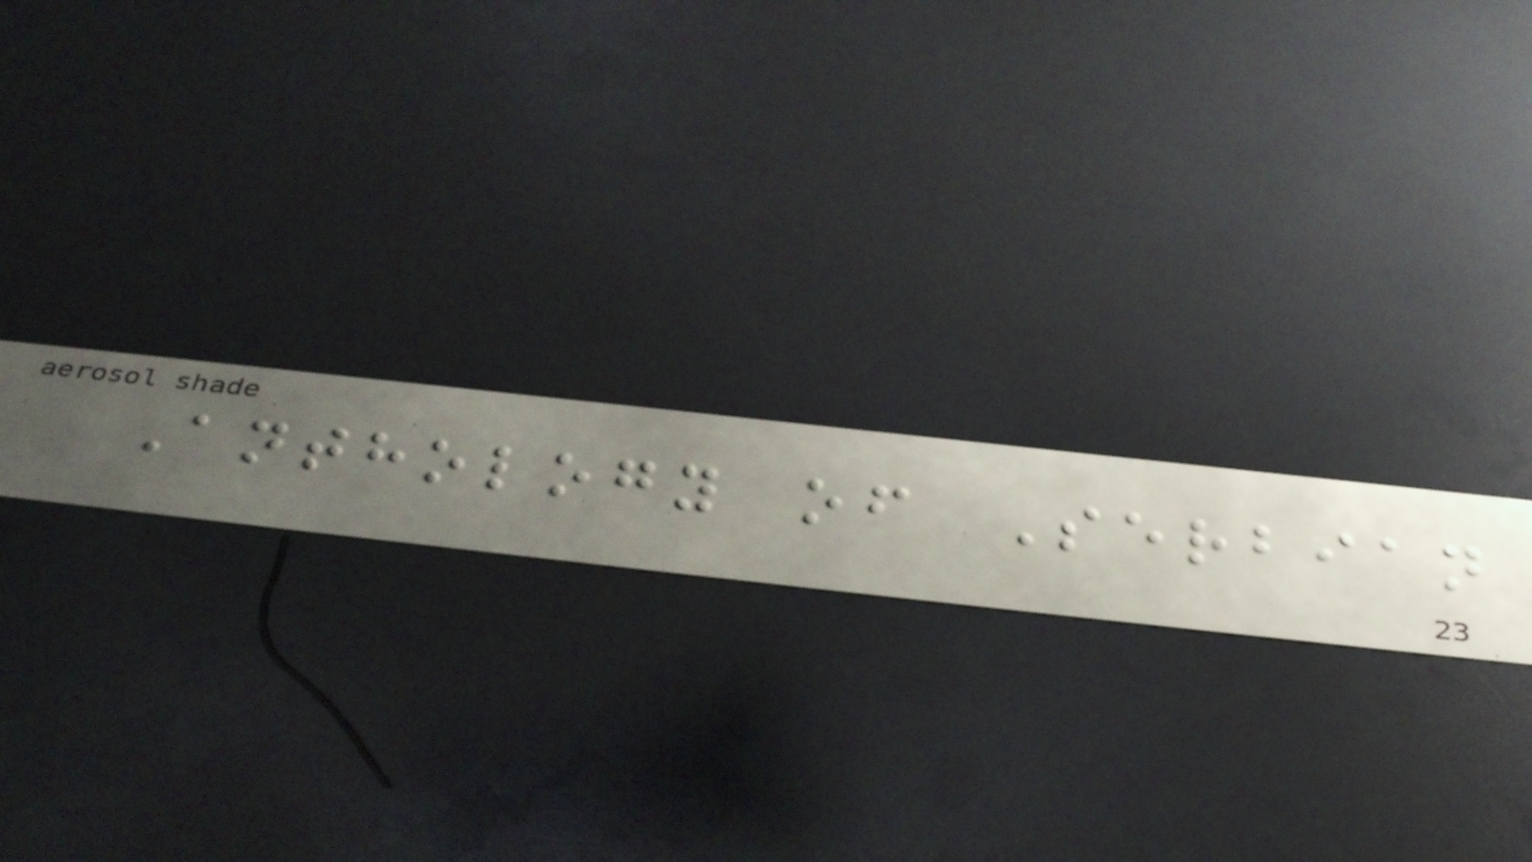Anthology of Serbian
